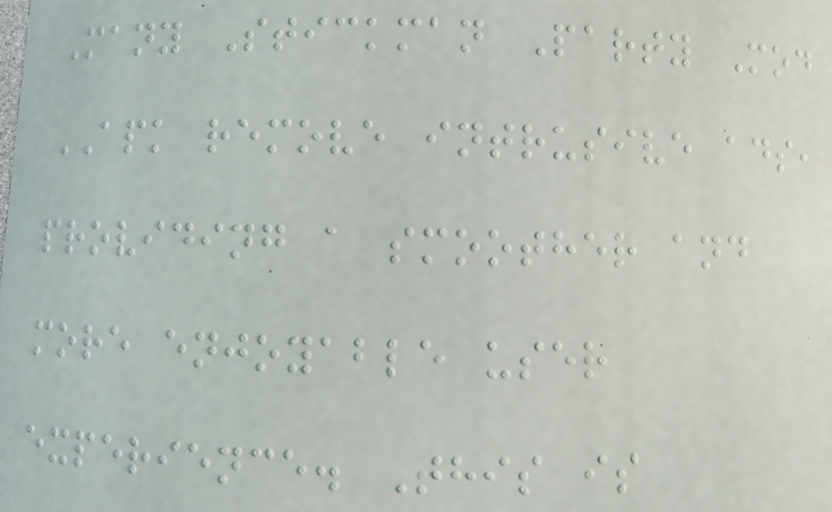Many Stickman Party Mod
APK remove intrusive ads,
providing a smoother and
more enjoyable user
experience. This is
